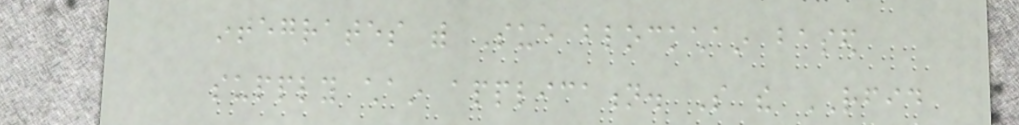integrates with Sue blockchain based
supply chain application. So the RFID
